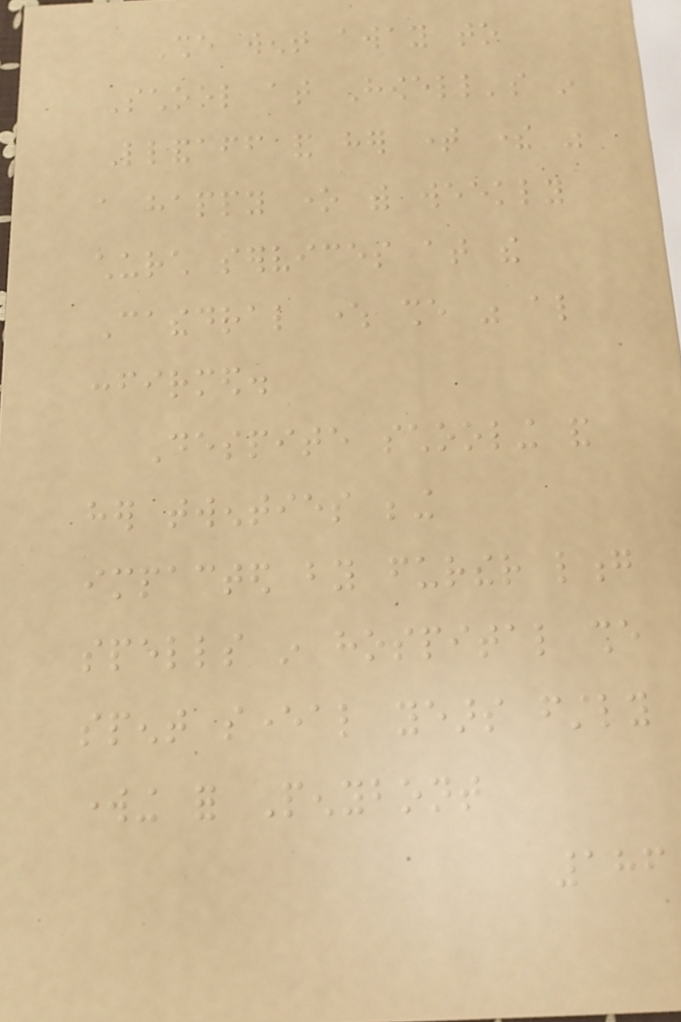She went away to
School at Howell's in
Llandaff and her time there was
a happy one with weekly
church services at the
Cathedral where she was also
confirmed.
Despite schooling and
her twenties being
impacted by further long
spells in hospital she
spent several years firstly
working for Penybont
186
